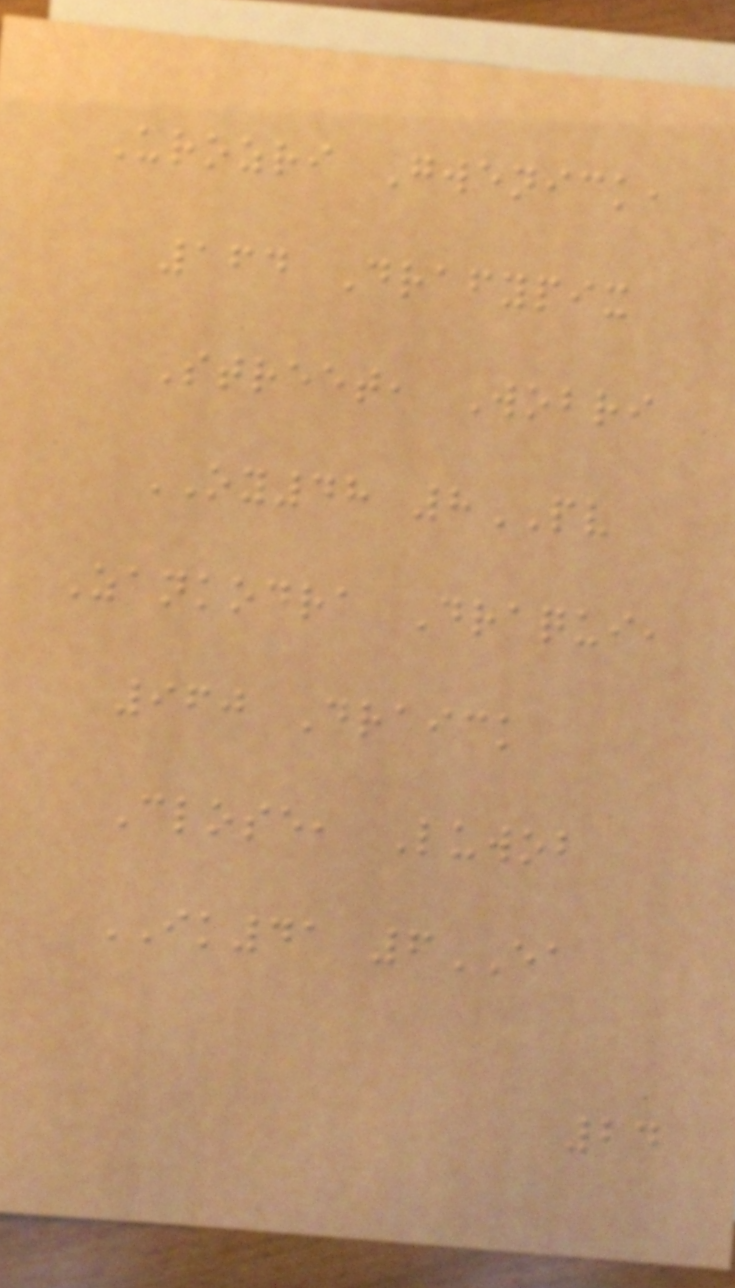Urozri Gwenick,
164 Drafypix
Street, Wobri
OY48 8PV
Zankodra Draqui,
960 Draick
Close, Luwob
IK41 6EA
24
